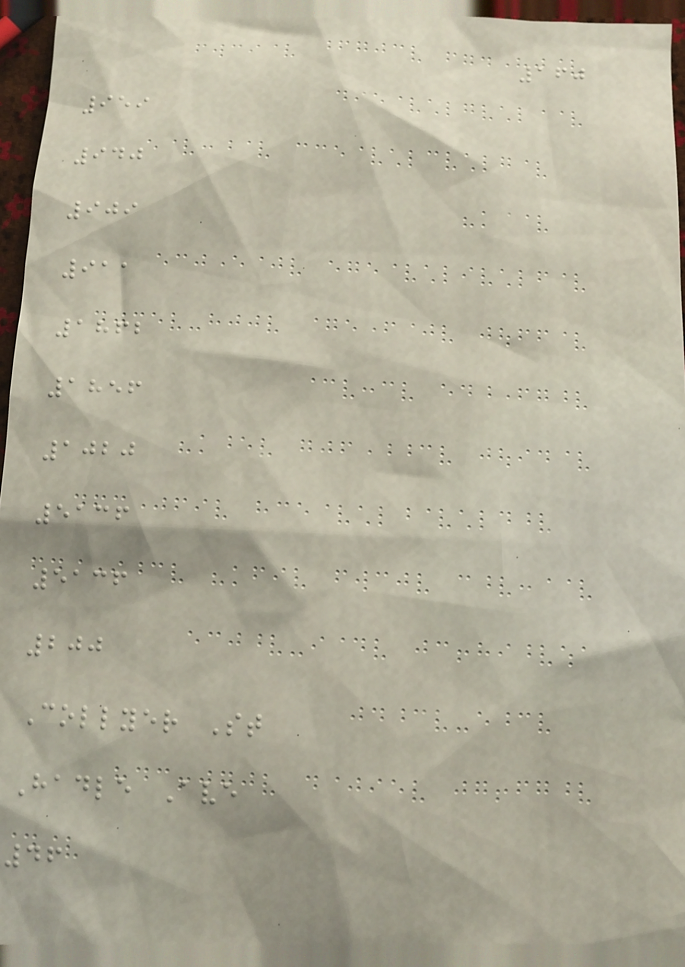160
959
940
909
911
1862
1856
1020
5136
5136
200
Collyer St
Hadle Ave
46
